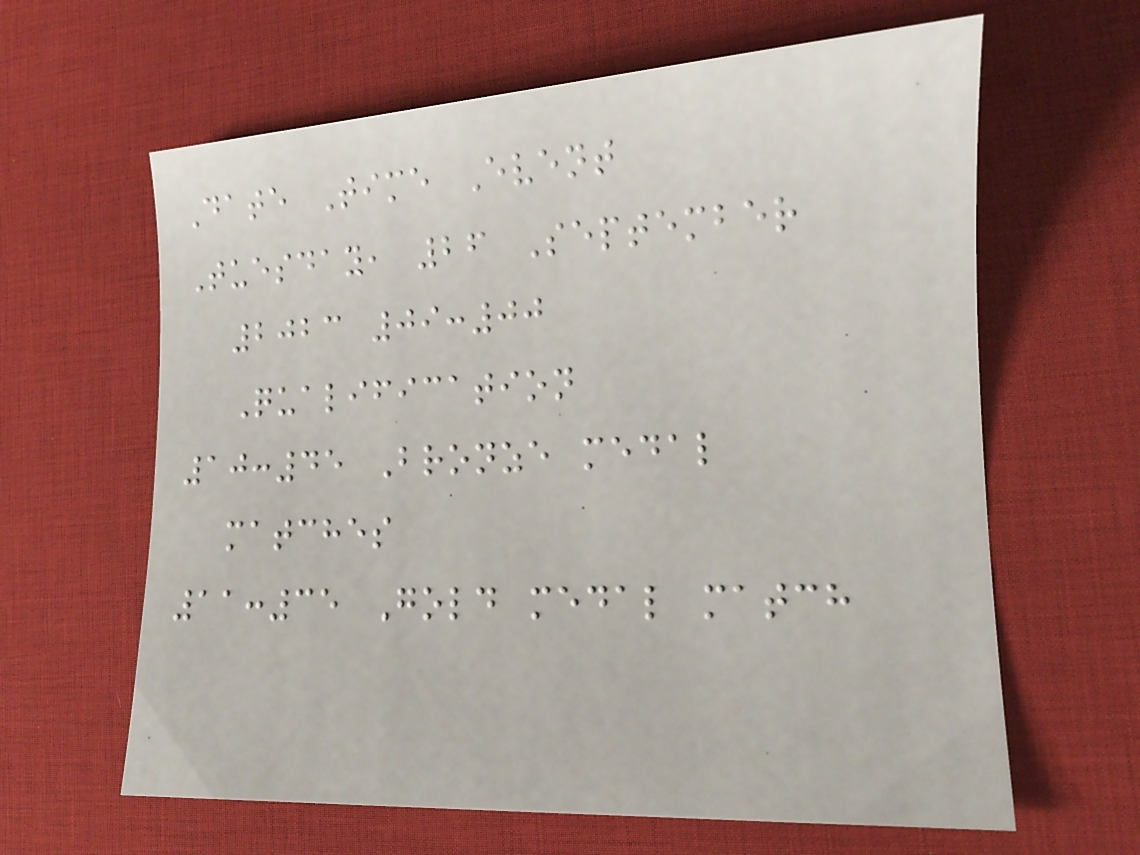Date Time Event
Tuesday, 26 September
2023 09:00
Qualification
10:45 Bronze medal
matches
11:35 Gold medal match
